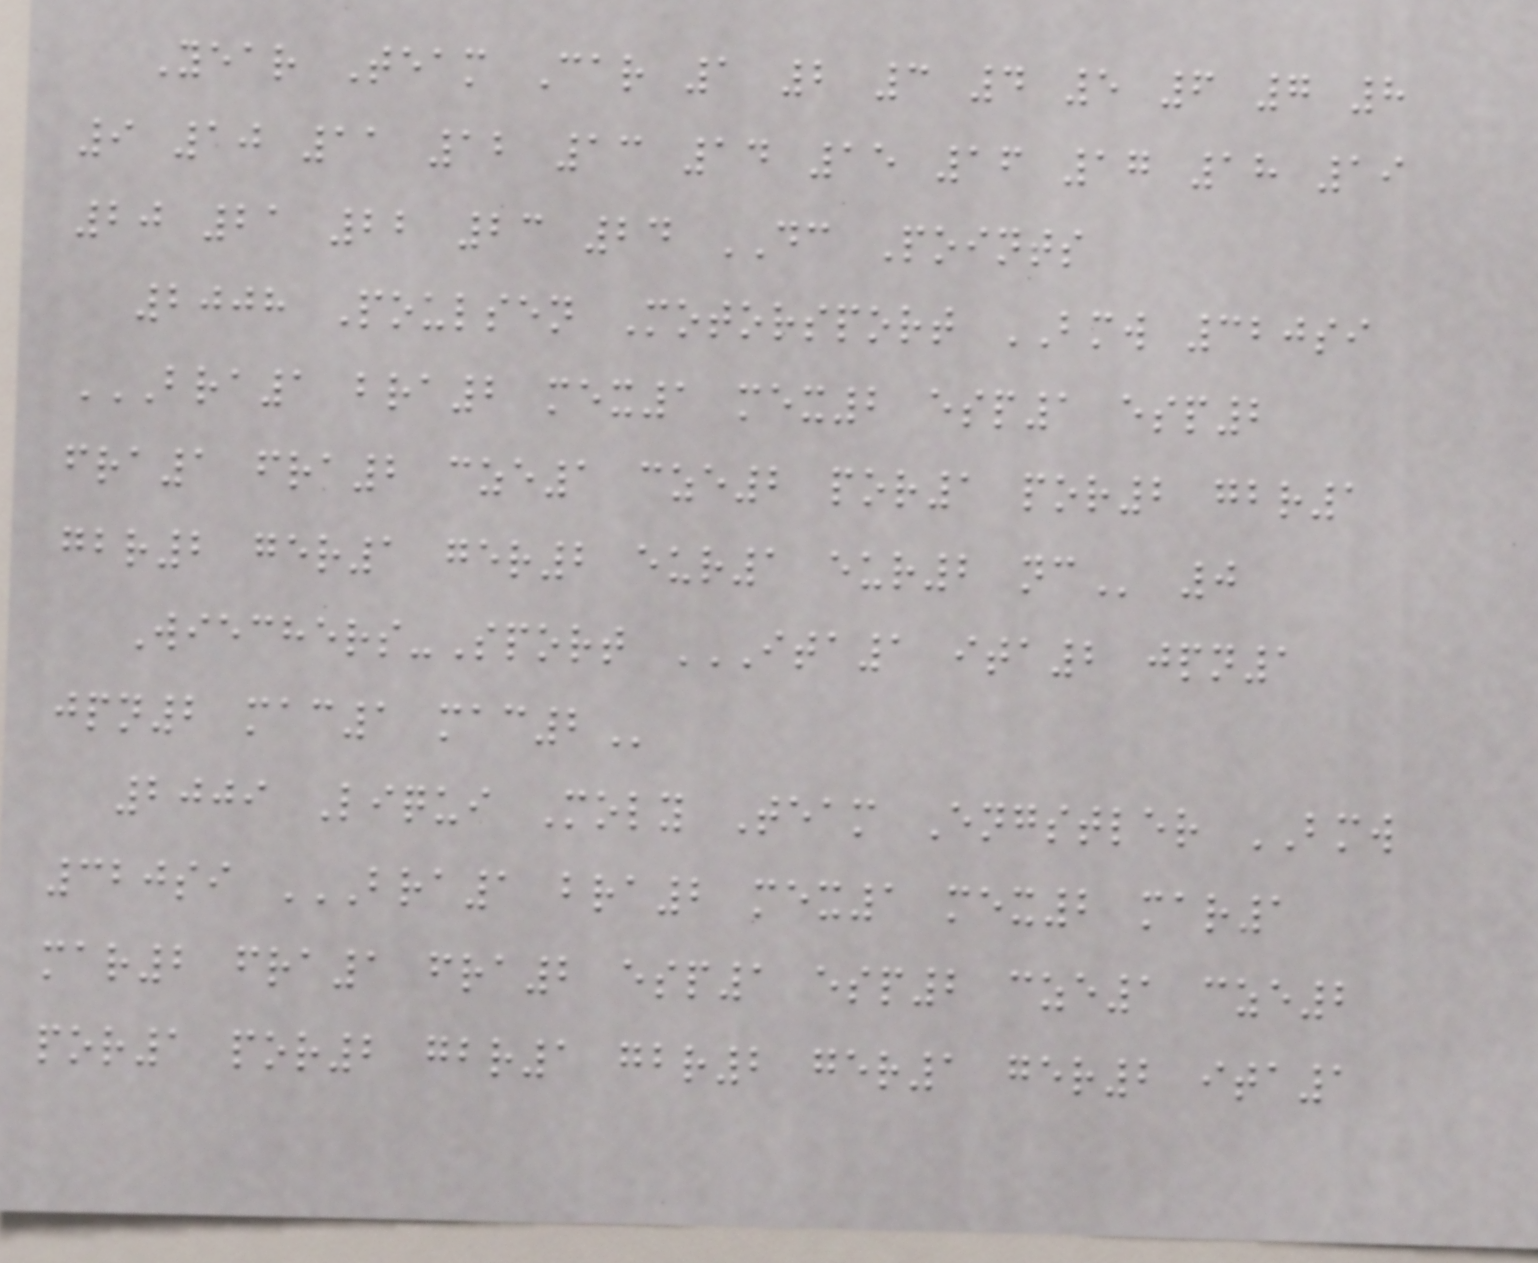Year Team Car 1 2 3 4 5 6 7 8
9 10 11 12 13 14 15 16 17 18 19
20 21 22 23 24 DC Points
2008 Poulsen Motorsport BMW 320si
BRA1 BRA2 MEX1 MEX2 ESP1 ESP2
FRA1 FRA2 CZE1 CZE2 POR1 POR2 GBR1
GBR2 GER1 GER2 EUR1 EUR2 NC 0
Wiechers-Sport ITA1 ITA2 JPN1
JPN2 MAC1 MAC2
2009 Liqui Moly Team Engstler BMW
320si BRA1 BRA2 MEX1 MEX2 MAR1
MAR2 FRA1 FRA2 ESP1 ESP2 CZE1 CZE2
POR1 POR2 GBR1 GBR2 GER1 GER2 ITA1
